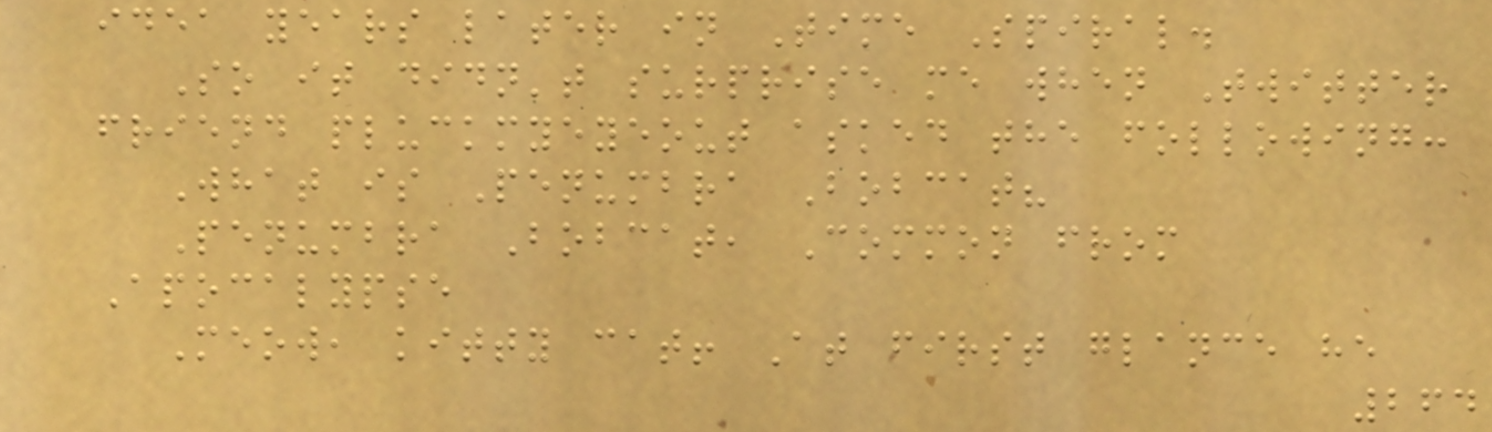idea years later in Time Spiral.
So it didn't surprise me when Twitter
friend pluckmyeyeout asked the following:
What is Penumbra Bobcat?
Penumbra Bobcat, Common from
Apocalypse
Meow, kitty cat! At first glance he
264
